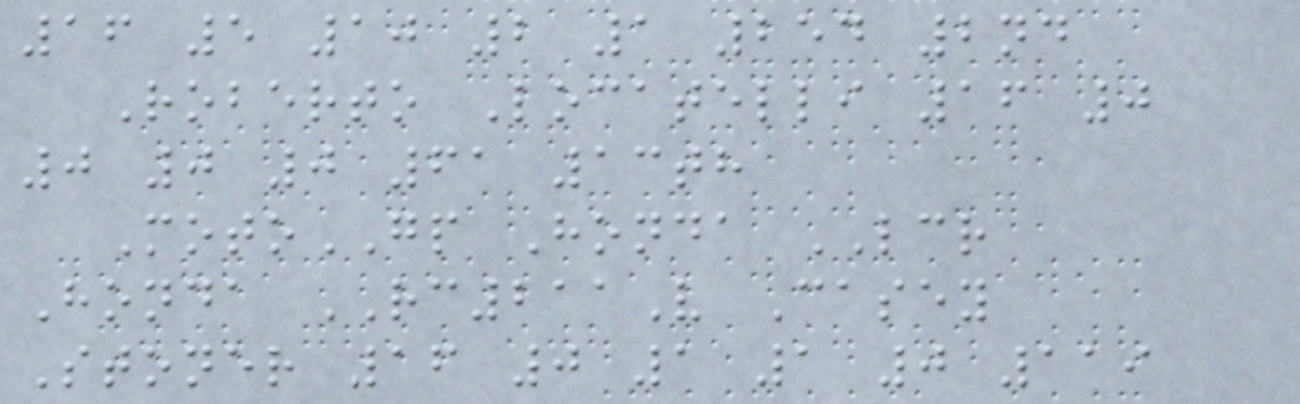16 5 10 2 1 254 2nd
Roberto Locatelli 16 0
0 0 0 61 13th
MotoGP Honda LCR
Honda RC211V Casey
Stoner 16 0 1 1 0 119
